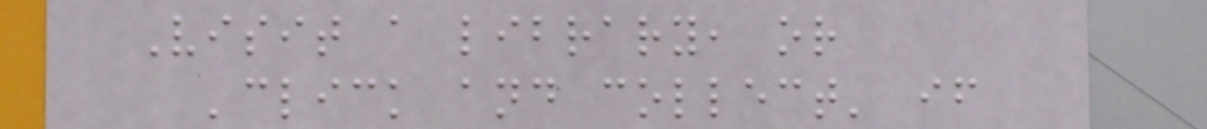Visit a library, or
'click and collect' if
